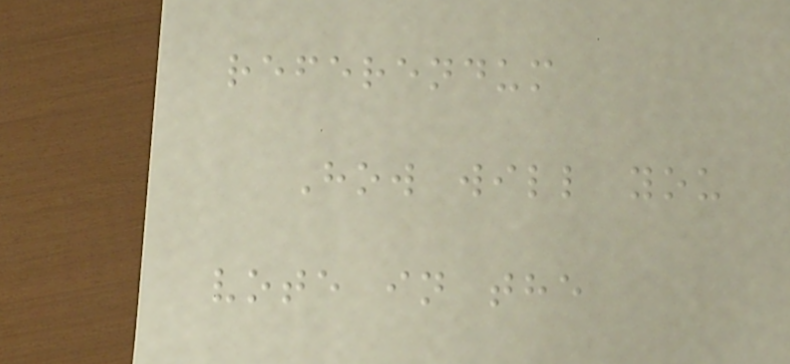referendum
How will you
vote in the
